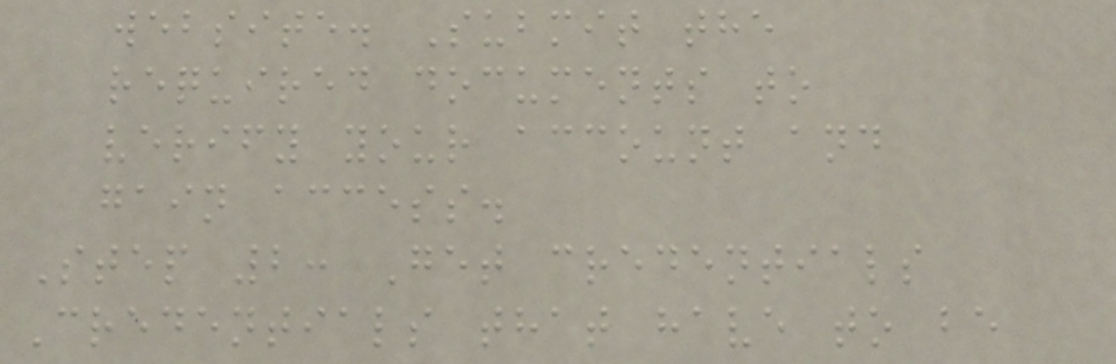website. Submit the
required documents to
verify your account and
gain access.
Step 2: Get credentials
Credentials that have to be
